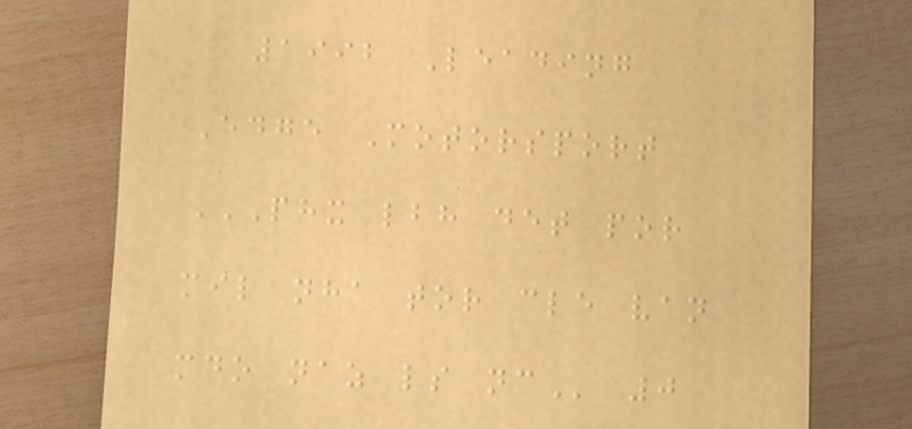1992 Leading
Edge Motorsport
PHX LBH DET POR
MIL NHA TOR CLE VAN
MDO NAZ LS NC 0
